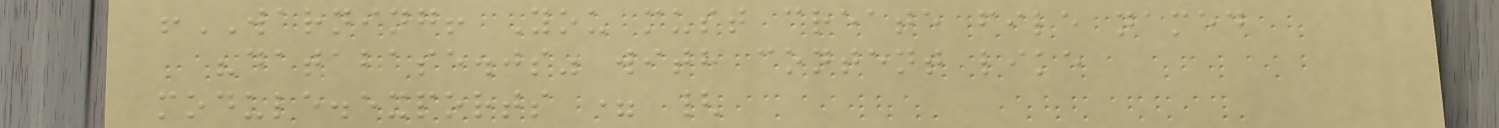!WARNING! You must create file named
"database.js" with content like
module.exports = {
